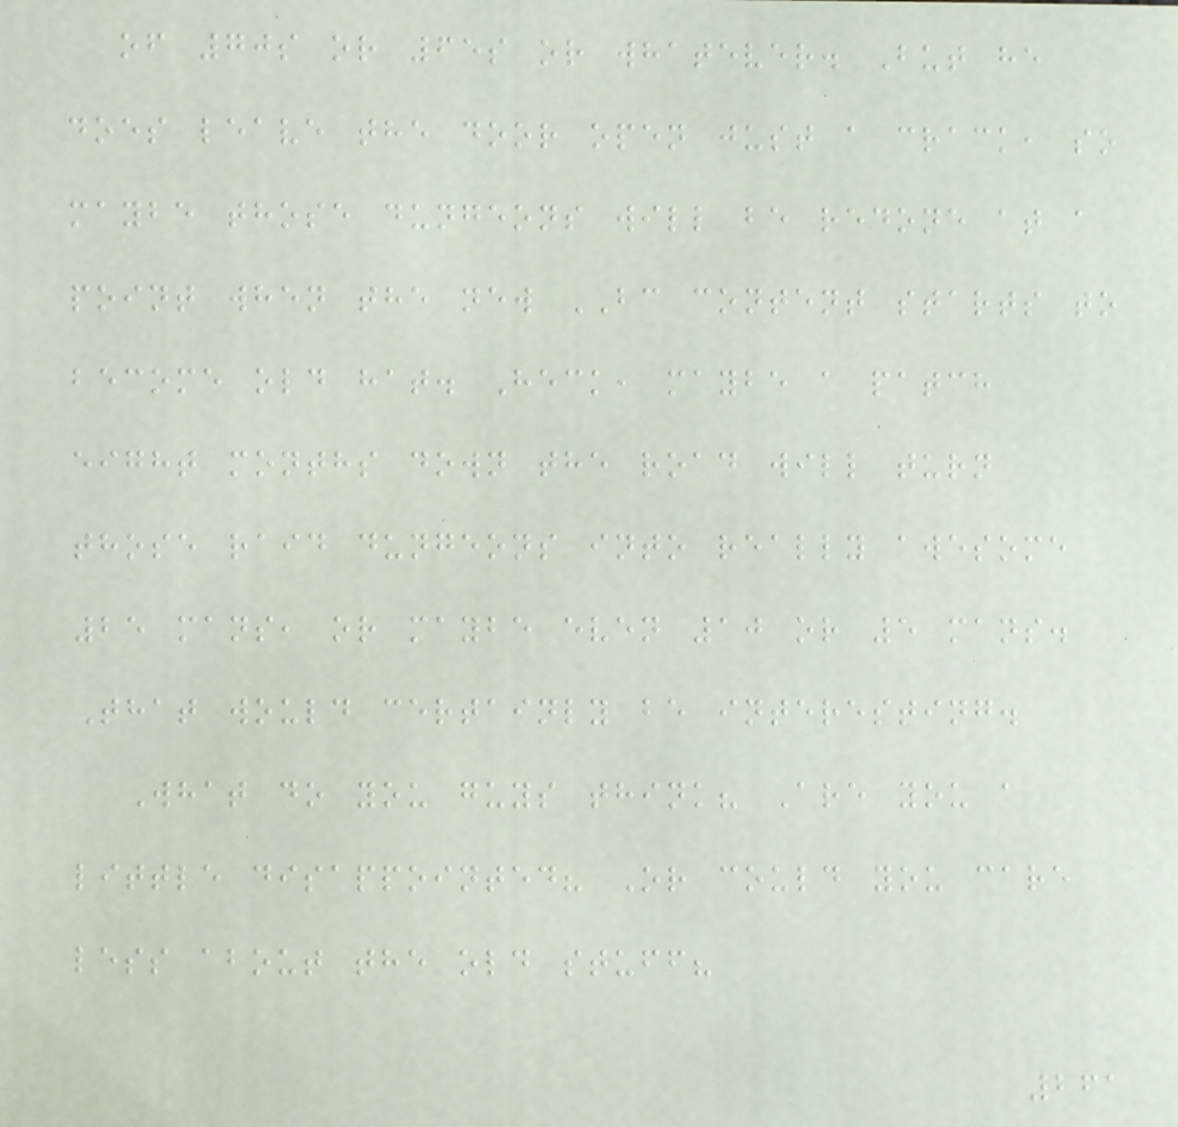of 70s or 65s or whatever. But he
does leave the door open just a crack, so
maybe those dungeons will be redone at a
point when the new BC content starts to
become old hat. Heck, maybe a patch
eight months down the road will turn
those raid dungeons into really awesome
25 mans, or maybe even 10 or 5 mans.
That would certainly be interesting.
What do you guys think? Are you a
little disappointed? Or could you care
less about the old stuff?
261
